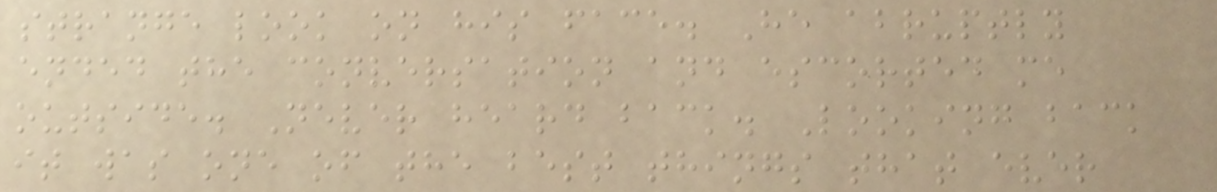strange look on his face. He abruptly
ended the conversation and escorted me
outside. Never heard back. Looking back
it was one of the best things that ever
